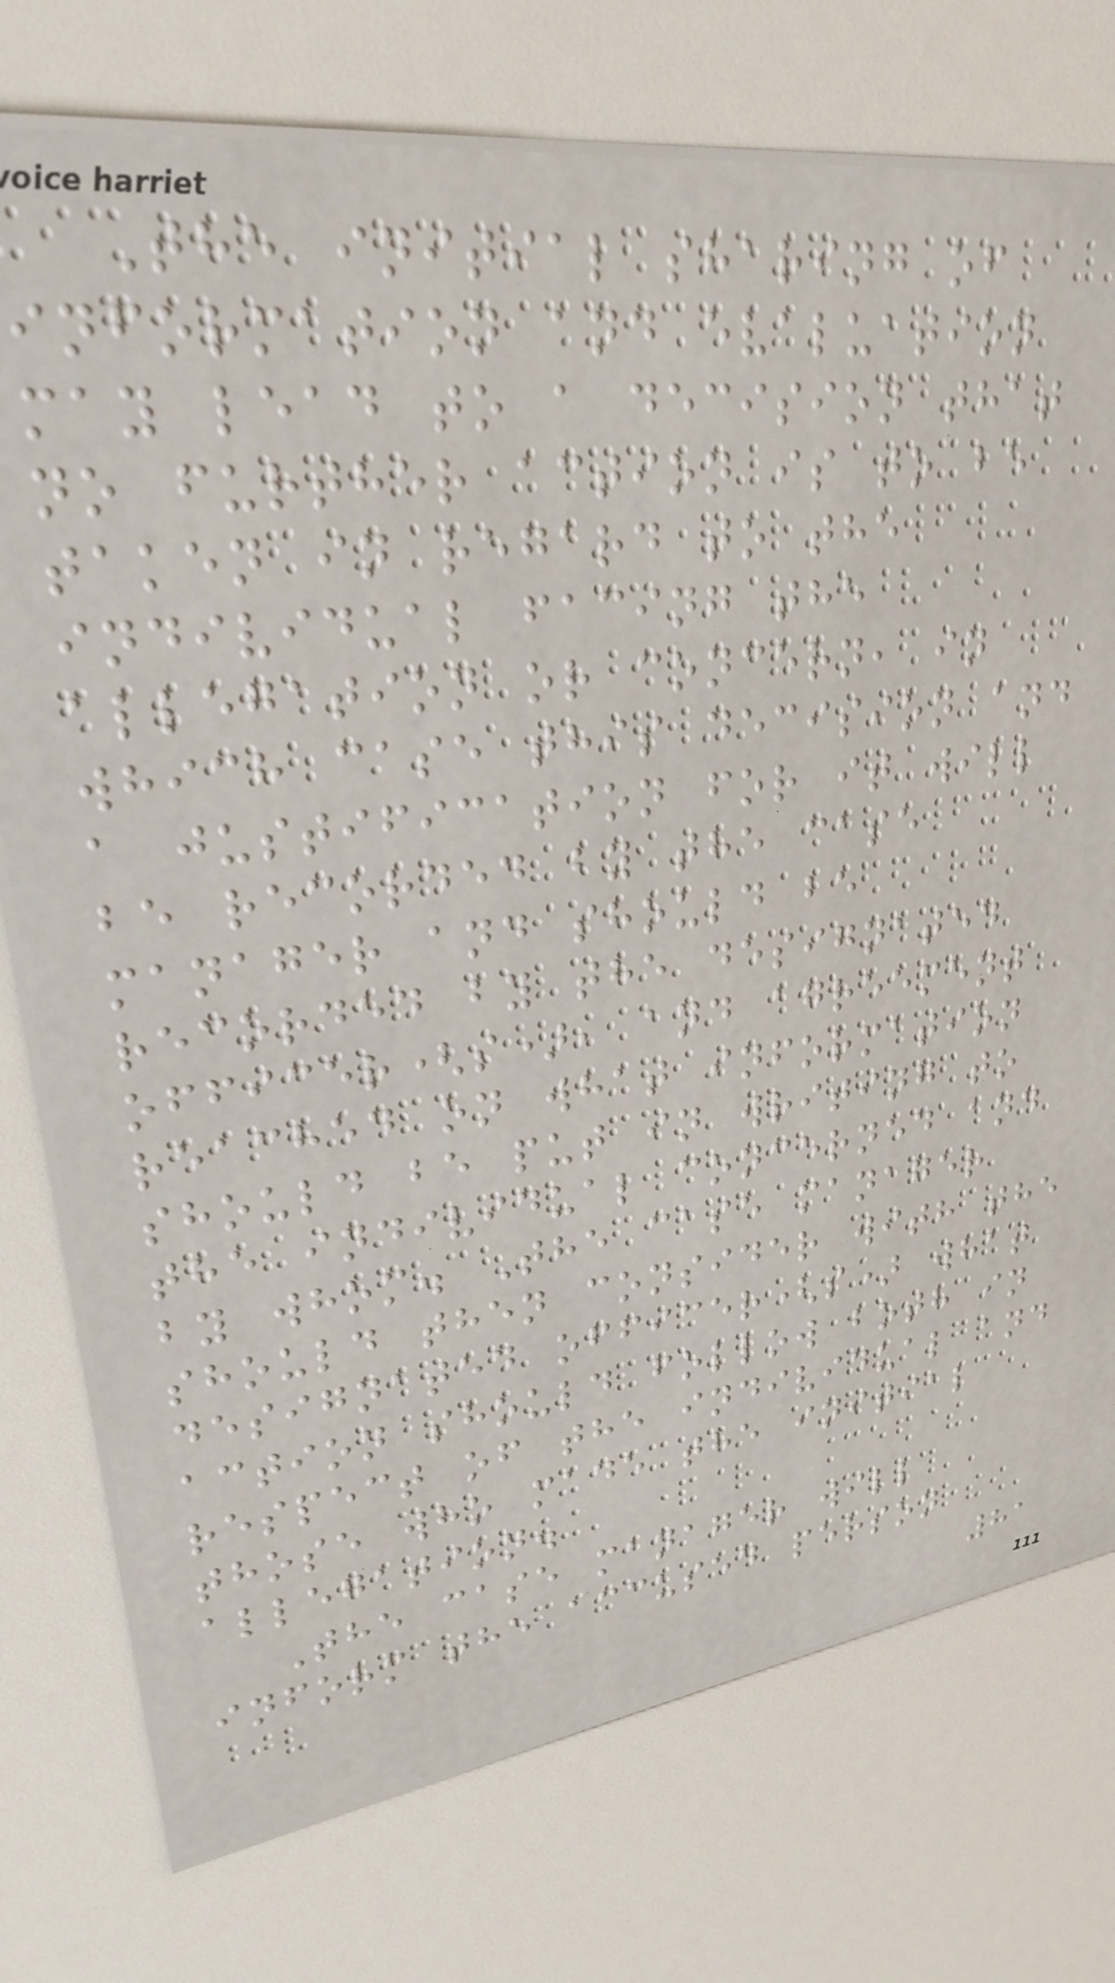The initial sharing of
information and evaluation
may lead to a decision that
no further action is to be
taken in regard to the
individual facing the
allegation or concern, in
which case this decision and
a justification for it will
be recorded by the case
manager and should be
recorded by the designated
officer(s), and agreement
reached on what information
should be put in writing to
the individual concerned and
by whom. The case manager
should then consider with the
designated officer(s) what
action should follow both in
respect of the individual and
those who made the initial
allegation.
The case manager will
inform the accused person
81
